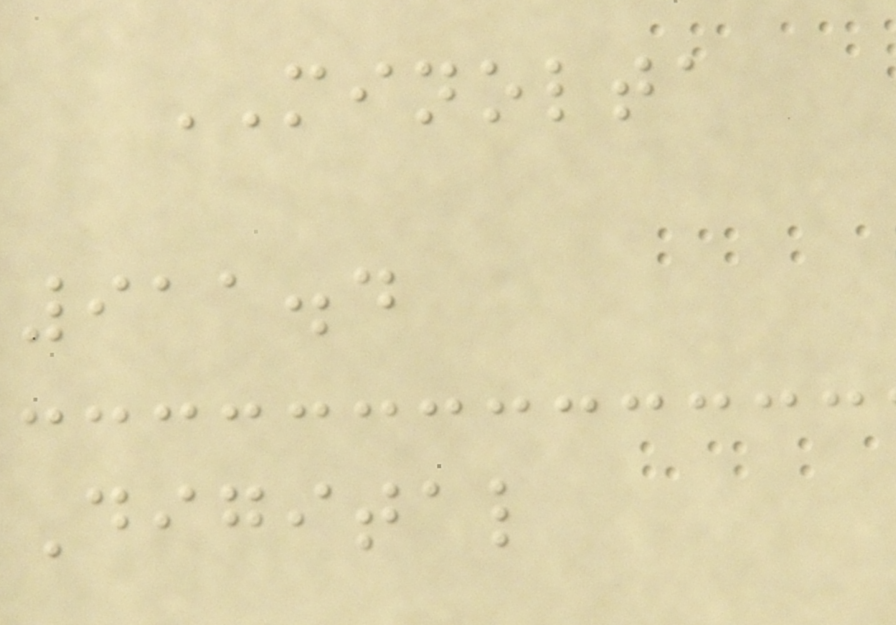MINOLTA
911.4
Digital
